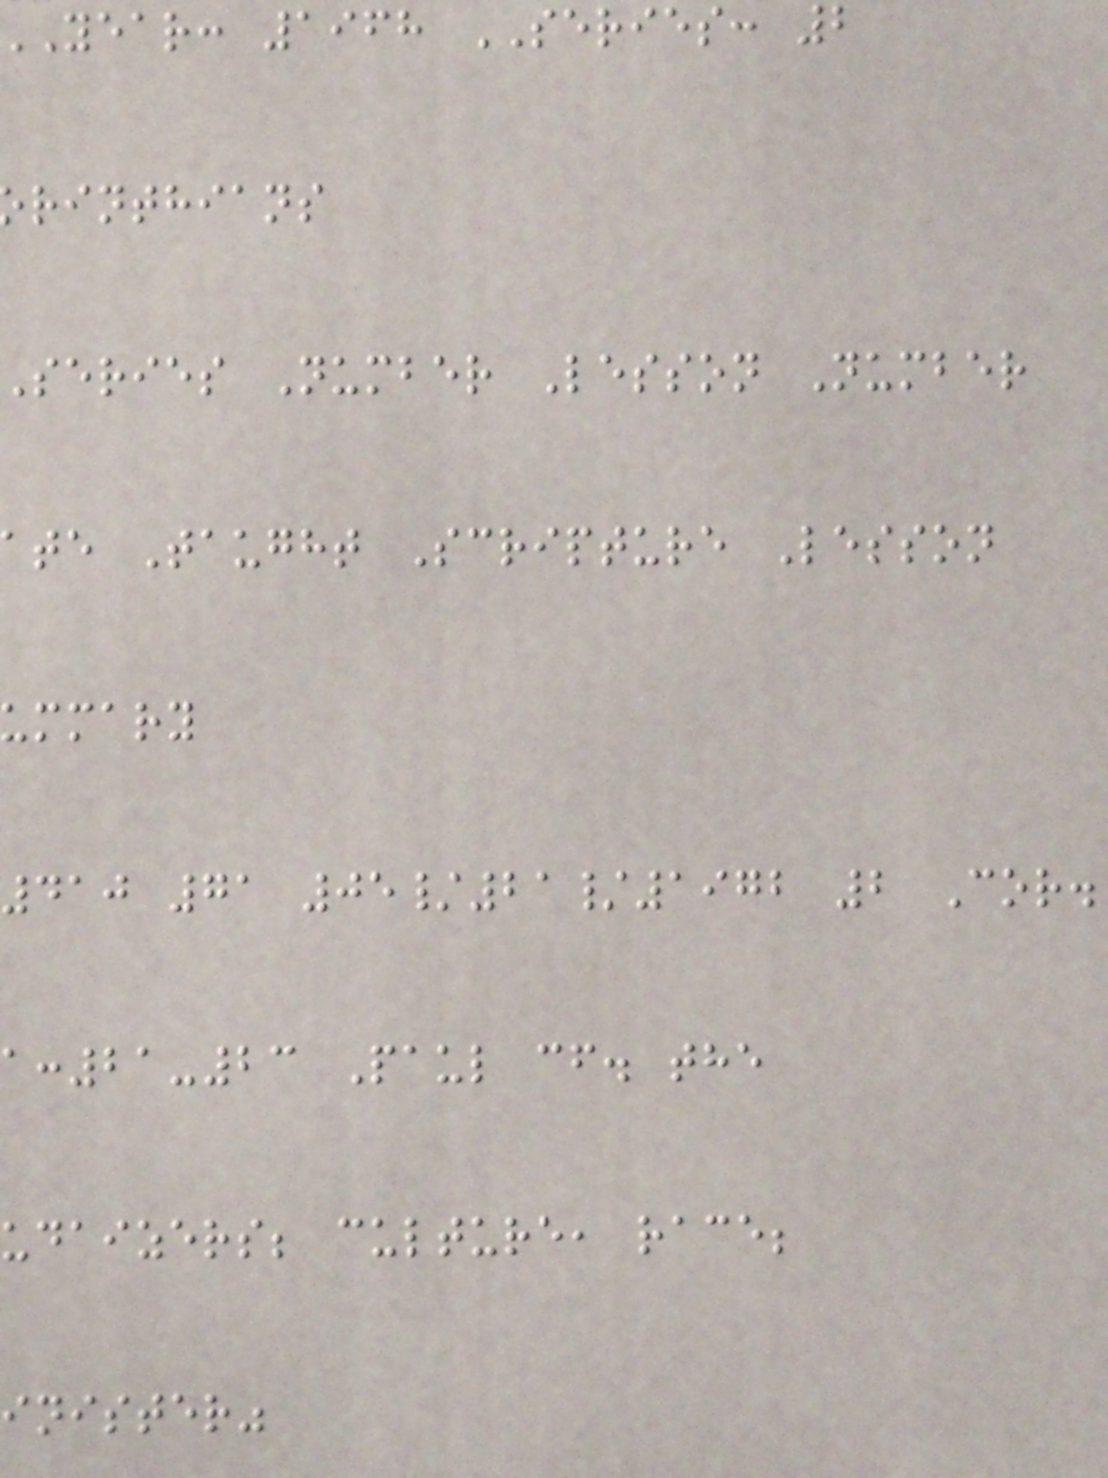year: 1968 SERIES: 2
rinthians
series Number Lesson Number
ate Taught Scripture Lesson
ummary
410 71 05/21/1972 2 Cor.
:21-23 Paul cf. the
udaizers; culture, race;
inister"
